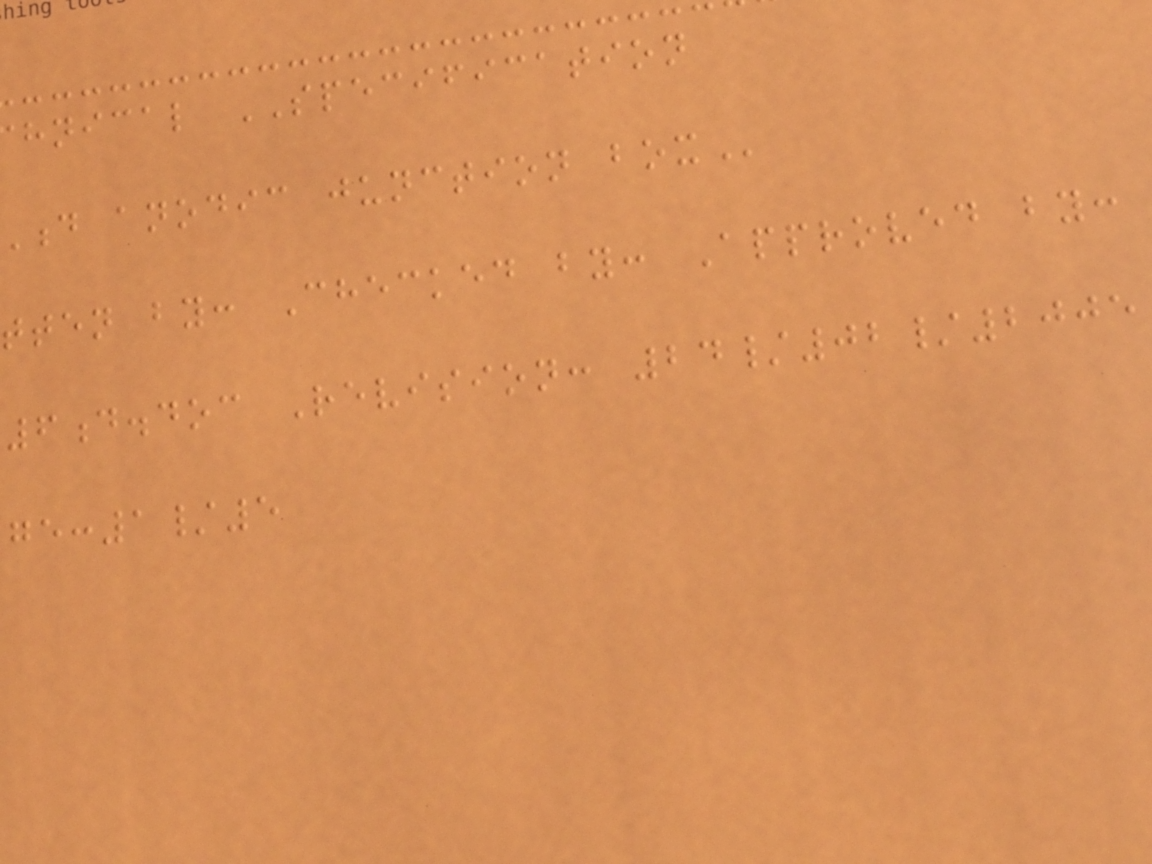hnical SPECIFICATION
d anodic junction
tten by: Checked by: Approved by:
6d.doc Revision: 24/02/2005
ge:1/5
